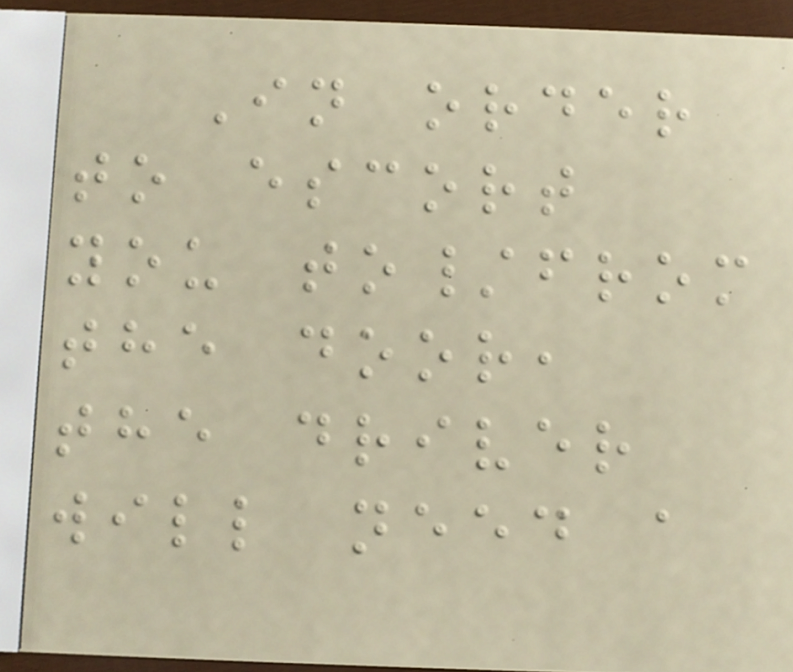In order
to escort
you to/from
the door,
the driver
will need a
